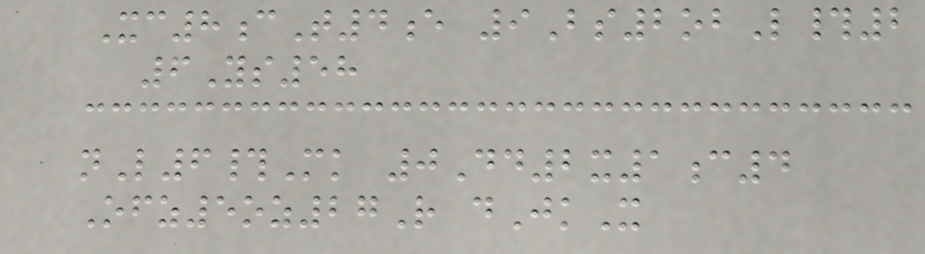Xc8cT4e 9Bs2obL#2
6Ys58
nL6#Mk 0Dd2x1c4
Ofz5oz27R dJkX
